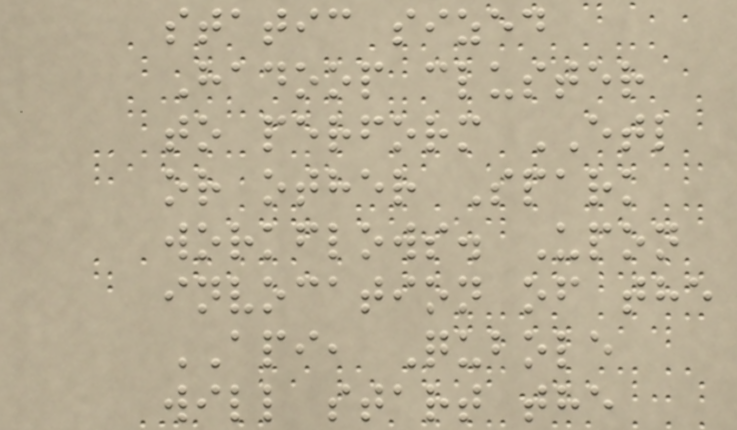static sized
Hadoop cluster
to perform ETL
or other Spark
workflows. Upon
invocation of the
API, Qubole
will start the
